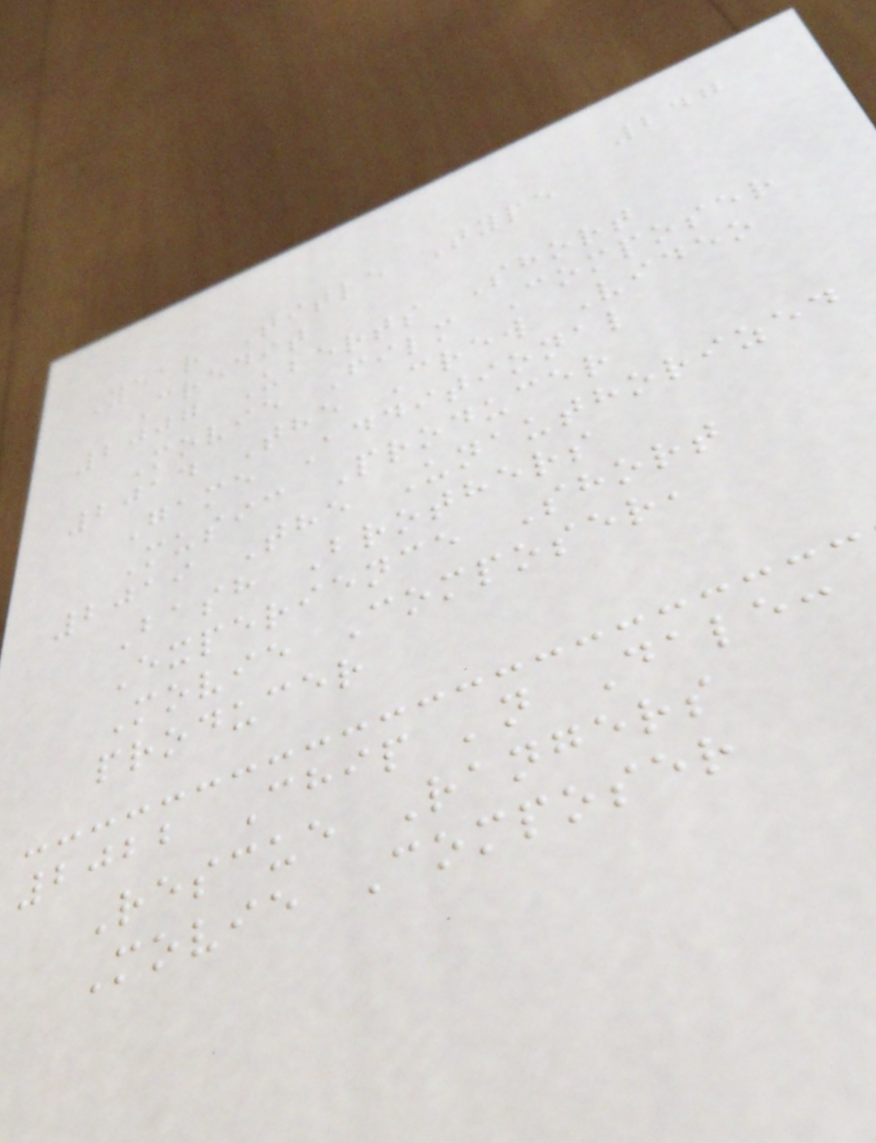247
Year Title Type
Credit
2007 Uberts Short
Movie Film Composer
2014 The Crew Video
Game Additional
Music Producer
2019 The Unauthorized
Bash Brothers
Experience Short
Movie Composer,
producer
2022 Chip 'n Dale:
Rescue Rangers
Movie Composer
